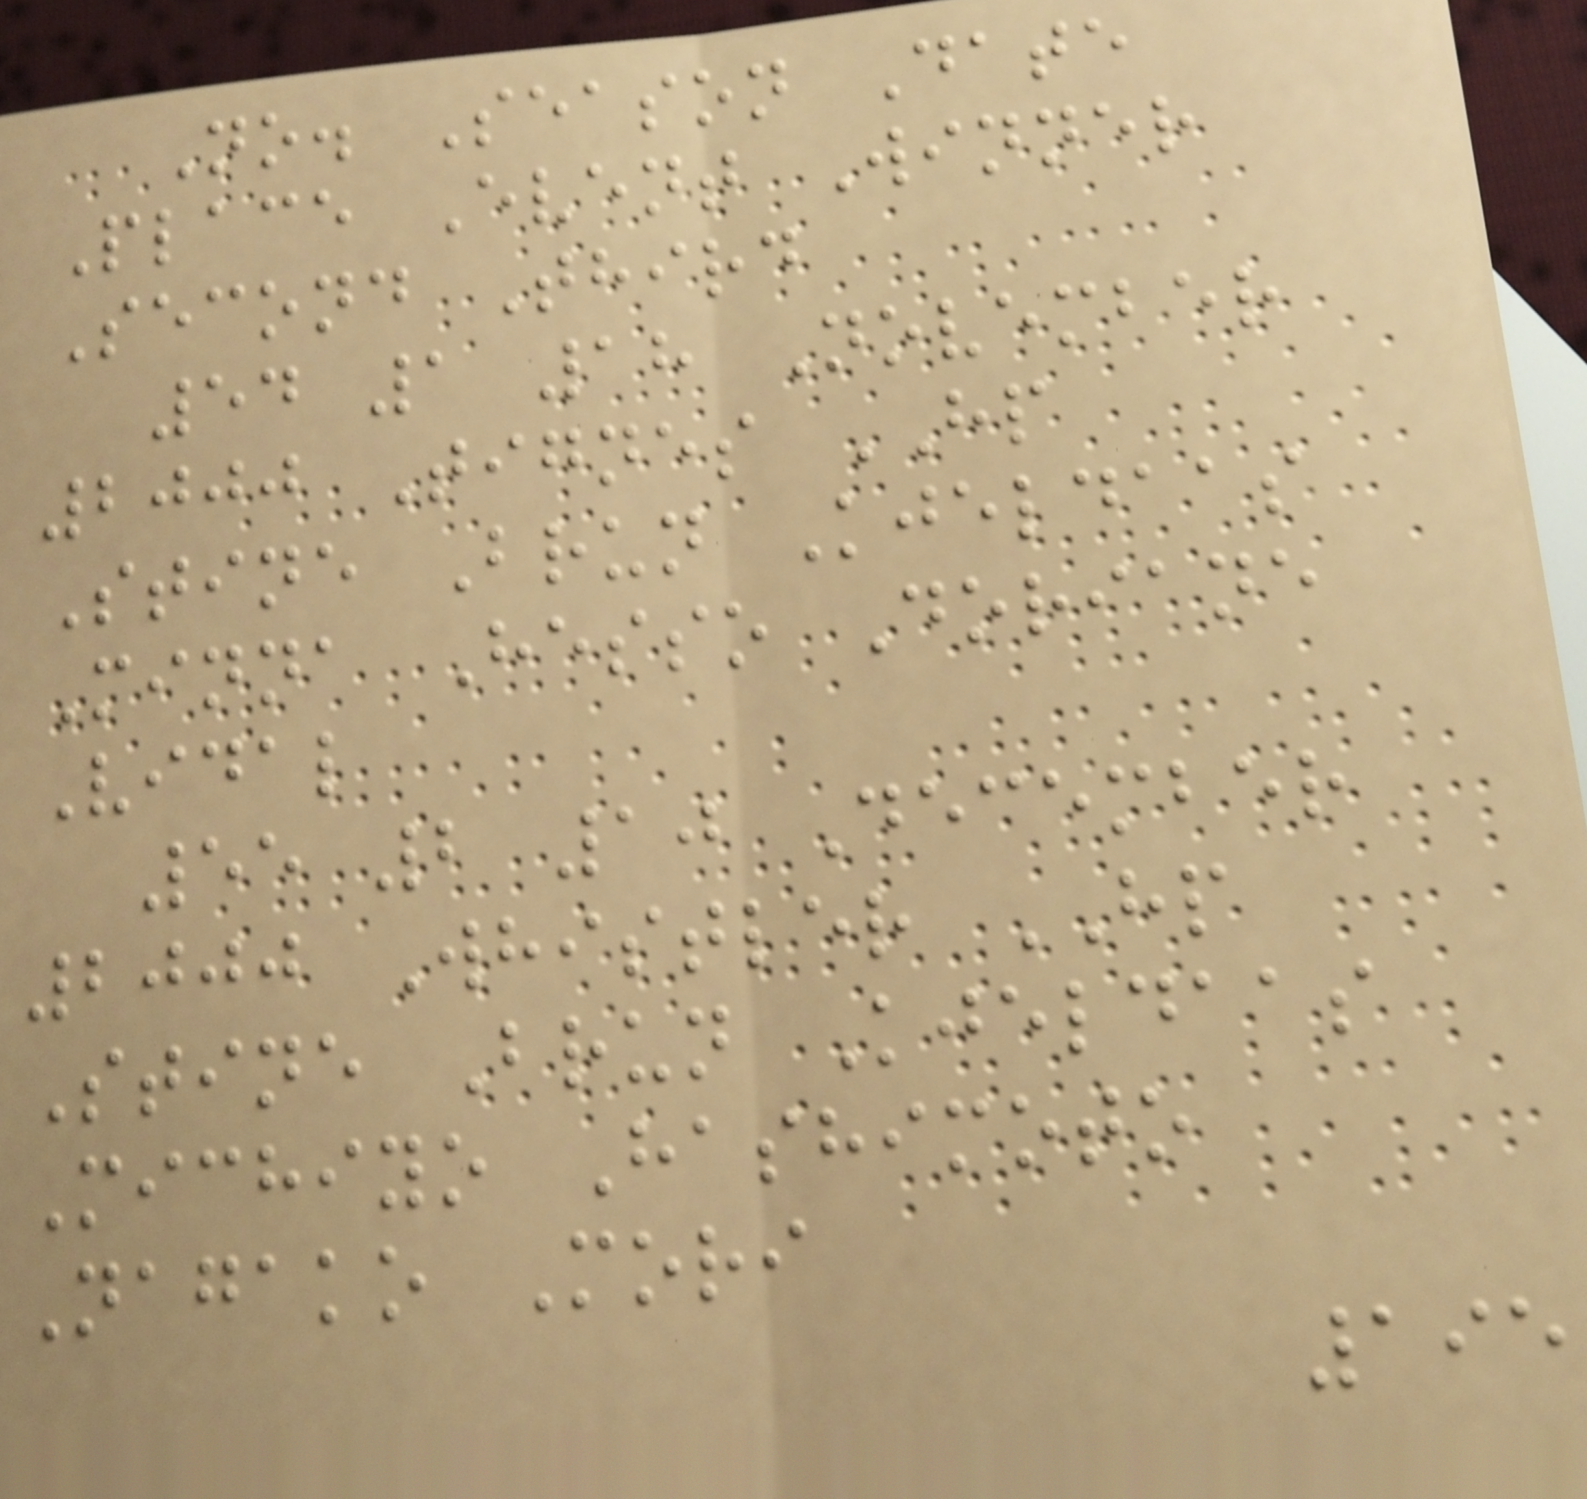No. Season Date
Place Event Winner
Second Third
54 1 18 November
2000 Tignes HP
Stine Brun Kjeldaas
Minna Hesso Doriane
Vidal
55 2 10 December
2000 Whistler HP
Stine Brun Kjeldaas
Michiyo Hashimoto
Nagako Mori
195
